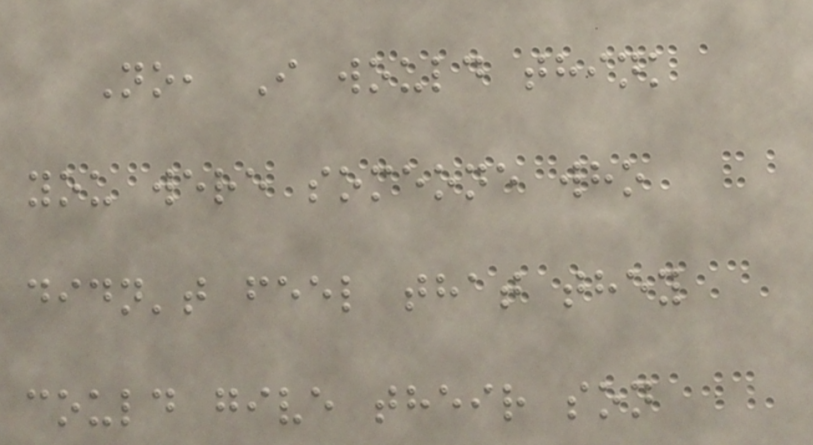No, I would think
you were someone who
didn't feel that they
could give their son
